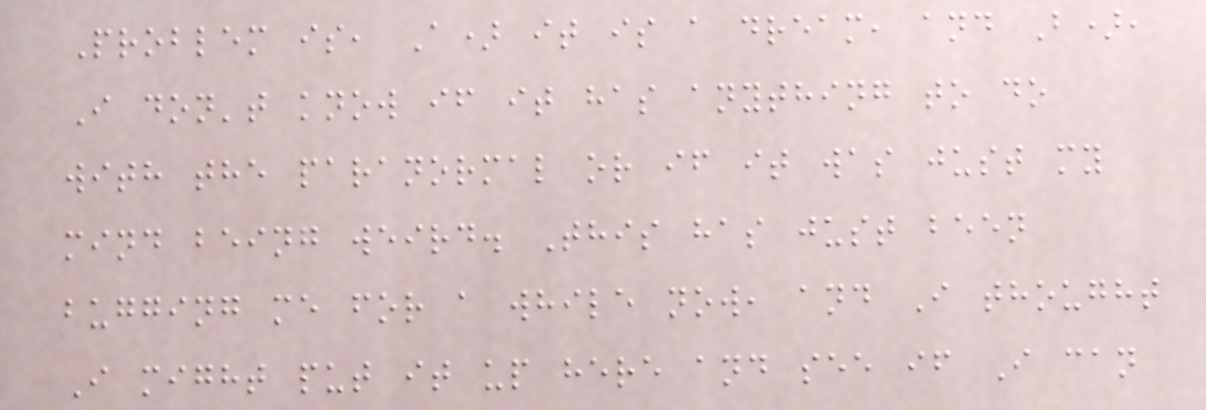Problem is, A) it is a dream, and B),
I don't know if it has anything to do
with the paranormal or if it was just my
mind being weird. This has just been
bugging me for a while now, and I thought
I might put it up here and see if I can
